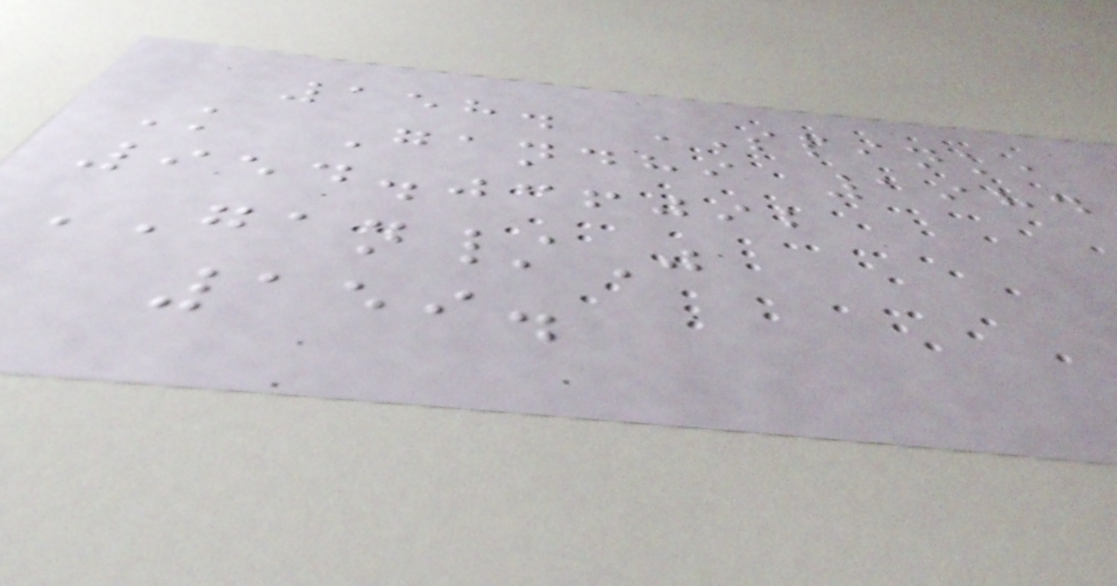158. SPINK,
K Gandhi 1984
954.036092
GAN/J
159.
